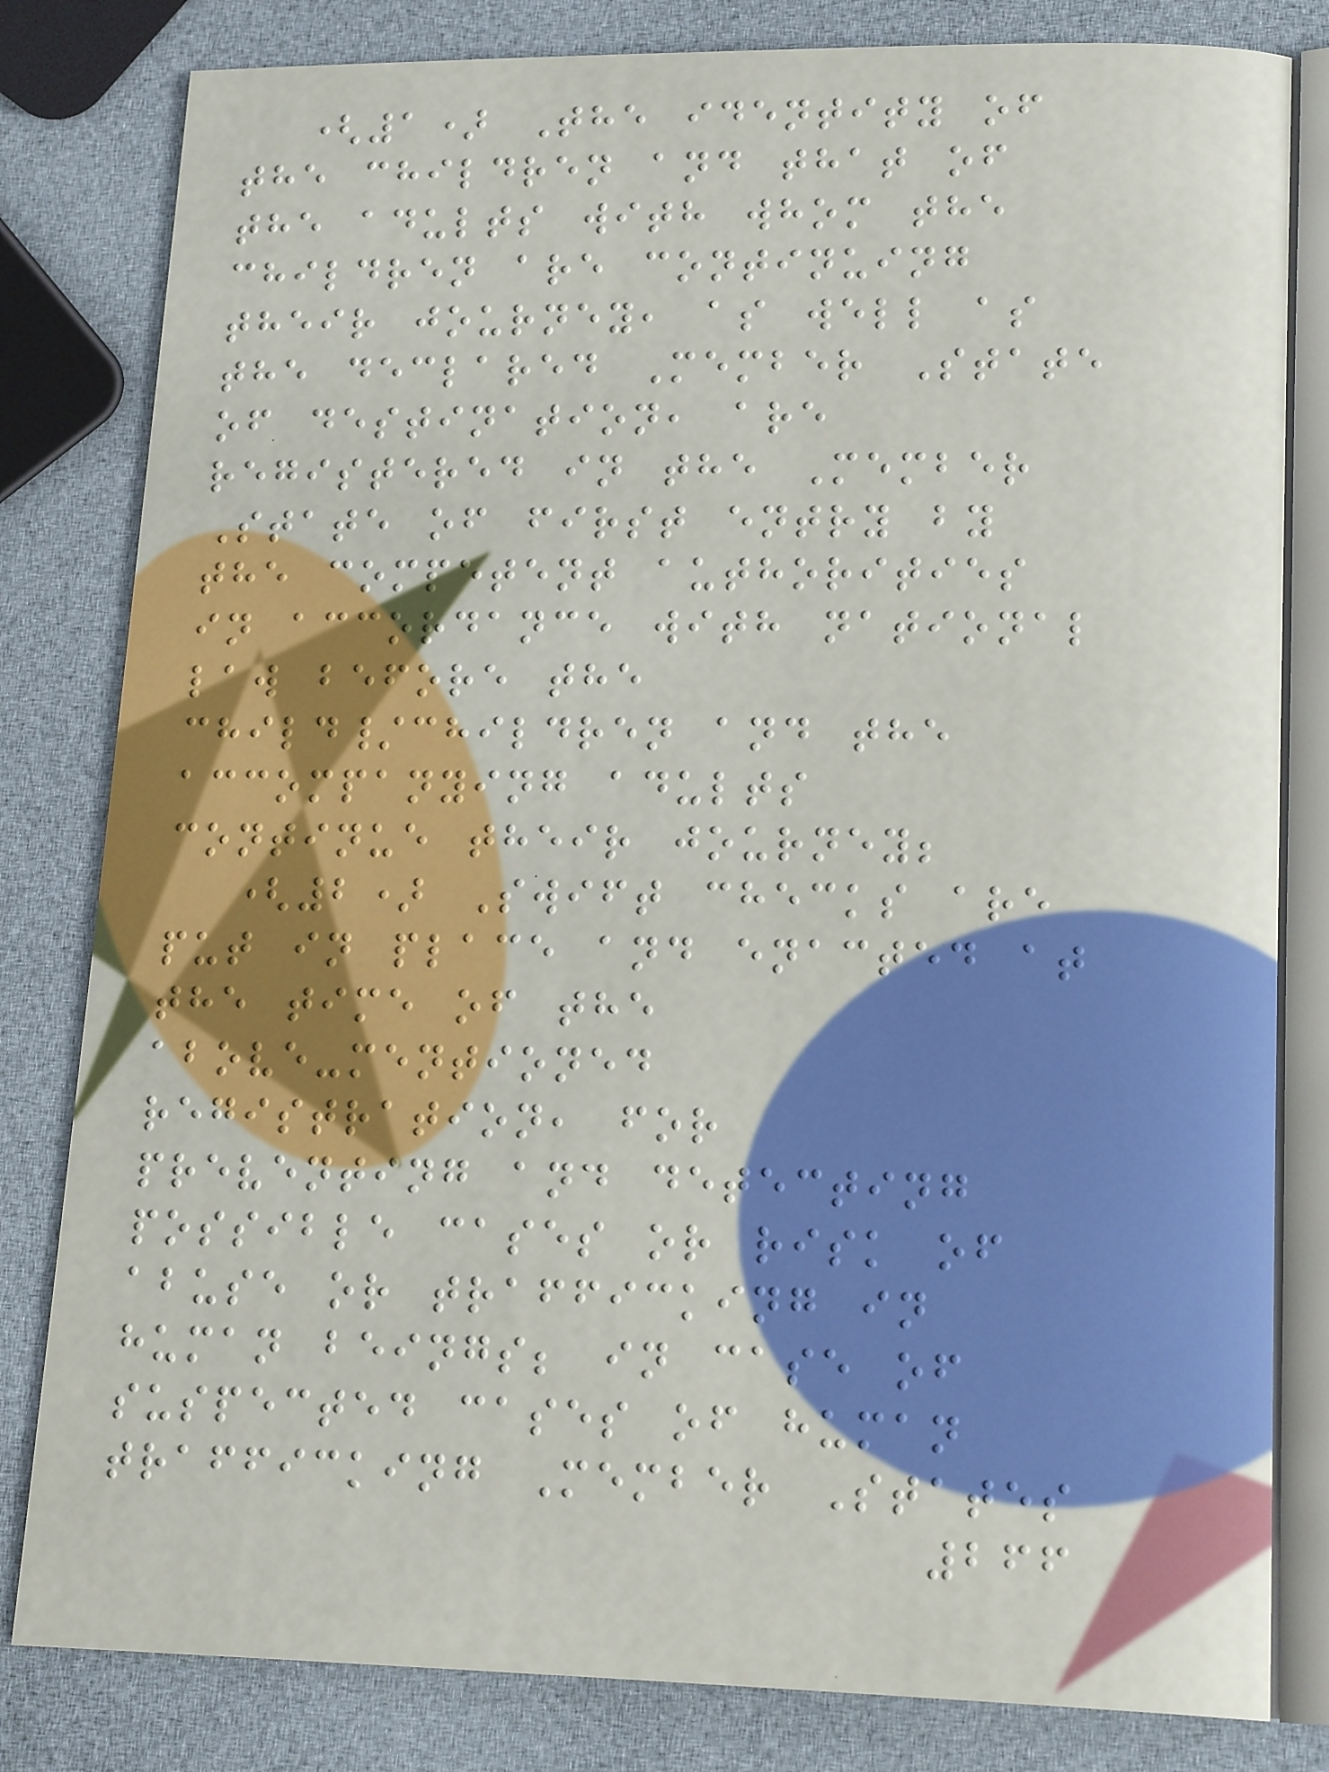(1) The identity of
the children and that of
the adults with whom the
children are continuing
their journey, as well as
the declared Member State
of destination, are
registered in the Member
State of first entry by
the competent authorities
in accordance with national
law before the
child/children and the
accompanying adults
continue their journey;
(2) Swift checks are
put in place and enacted at
the time of the
above-mentioned
registration, for
preventing and detecting
possible cases or risk of
abuse or trafficking in
human beings; in case of
suspected cases of human
trafficking Member States
266
